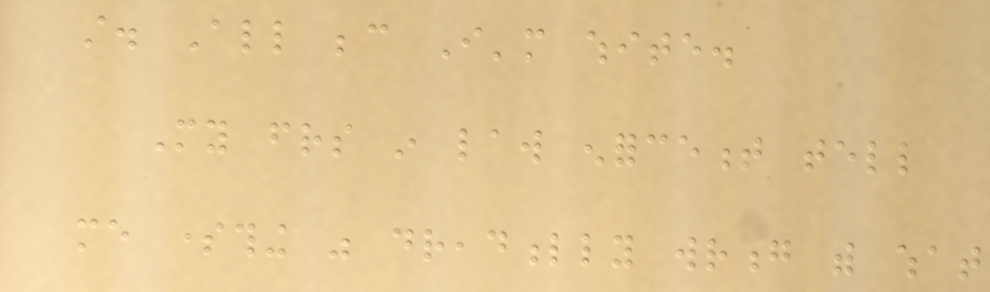still. All because I'm white.
My friends in law enforcement tell
me something was dreadfully wrong with what
